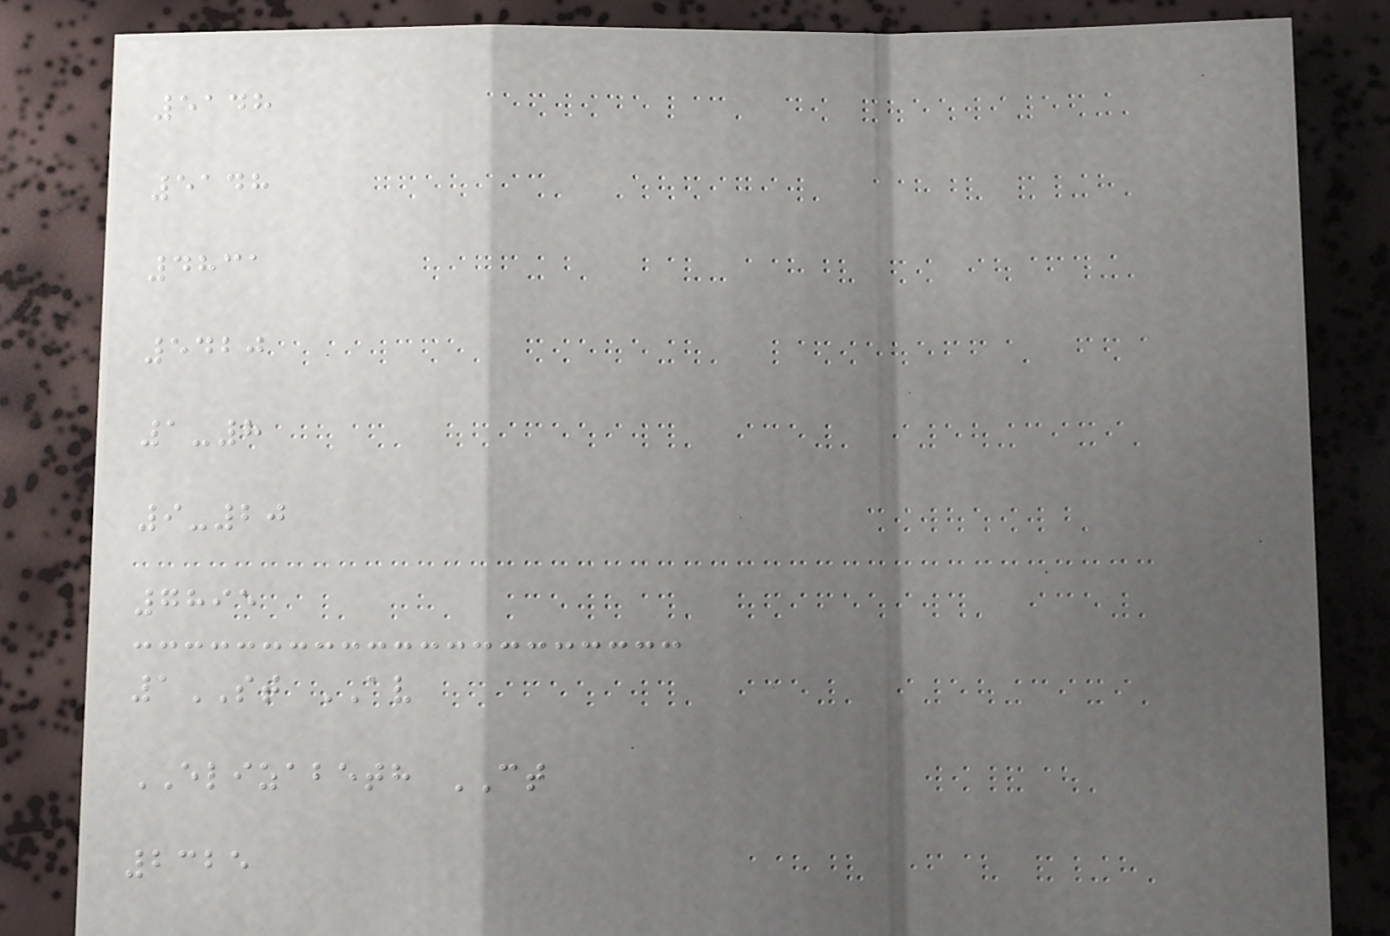5148
5148
4831
5420
1-8
9-20
7895
1ST AV
ELIZABETH CT
2325
